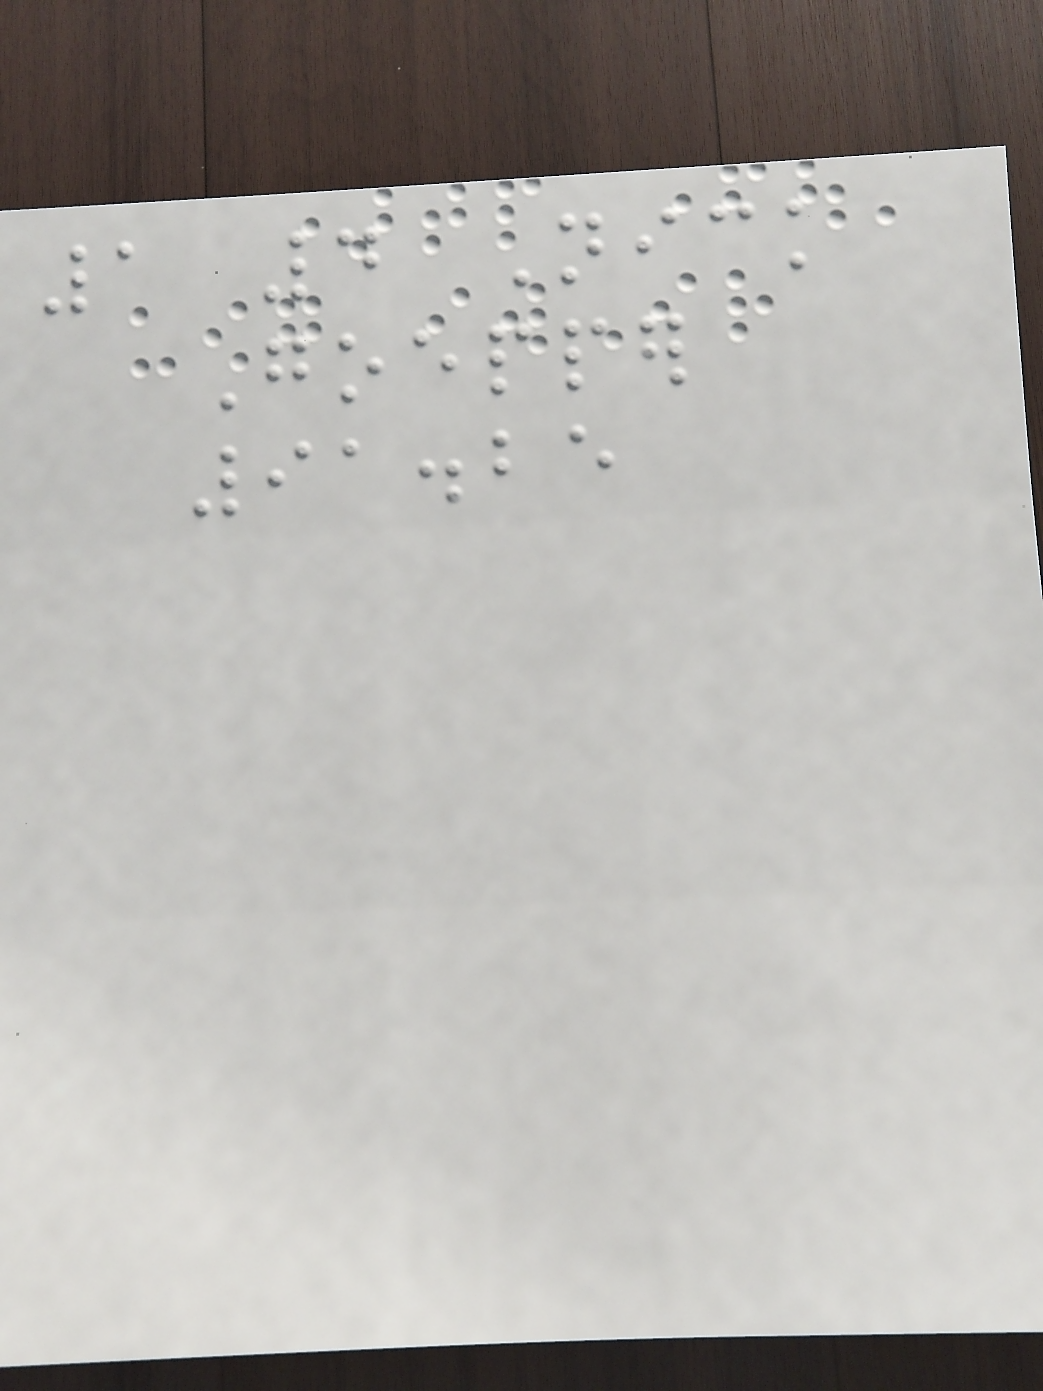1 4 Nick
Goepper
91.25
